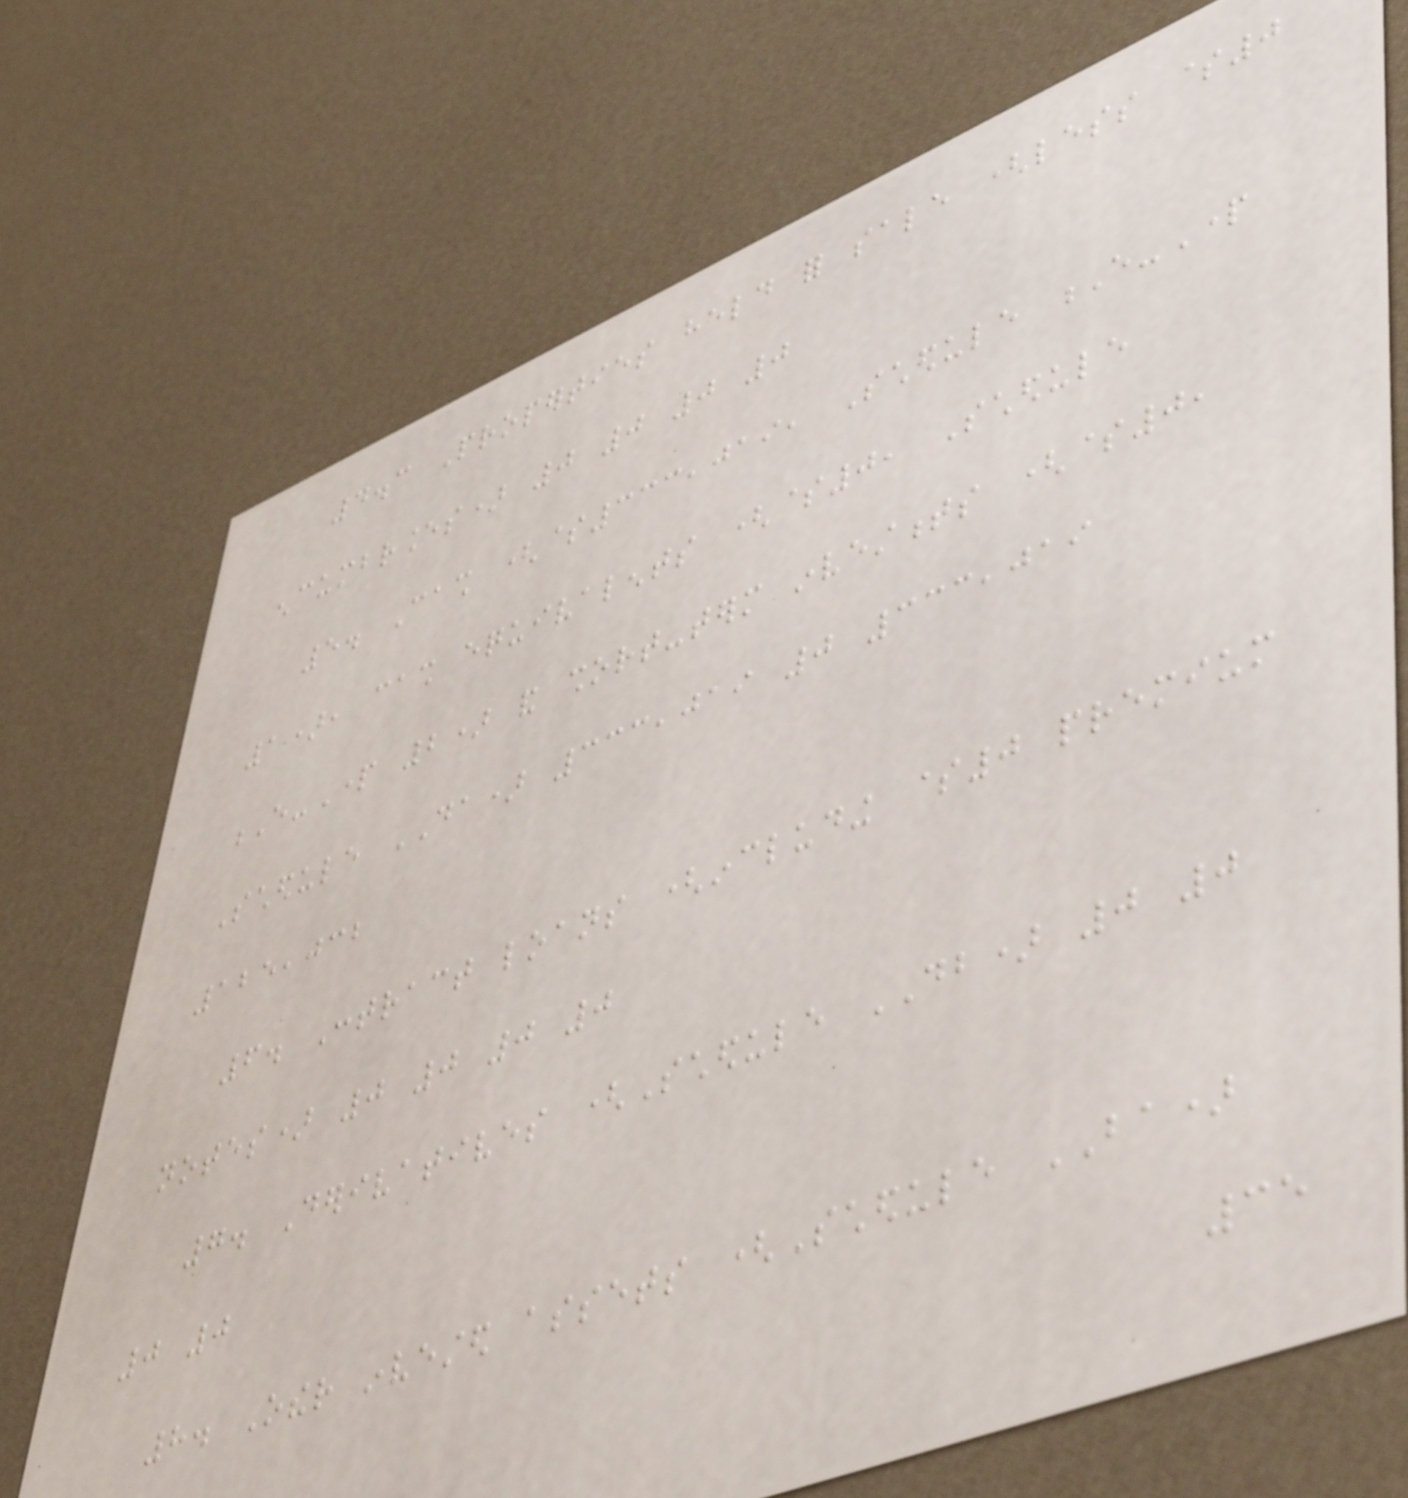4.3 Properties held for sale (less $0
encumbrances) 0 0 0 0
5. Cash ($333,019, Schedule E-Part
1), cash equivalents ($0, Schedule
E-Part 2) and short-term investments ($0,
Schedule DA) 333,019 0 333,019
125,032
6. Contract loans (including $0 premium
notes) 0 0 0 0
7. Derivatives (Schedule DB) 0 0
0 0
8. Other invested assets (Schedule BA)
35
